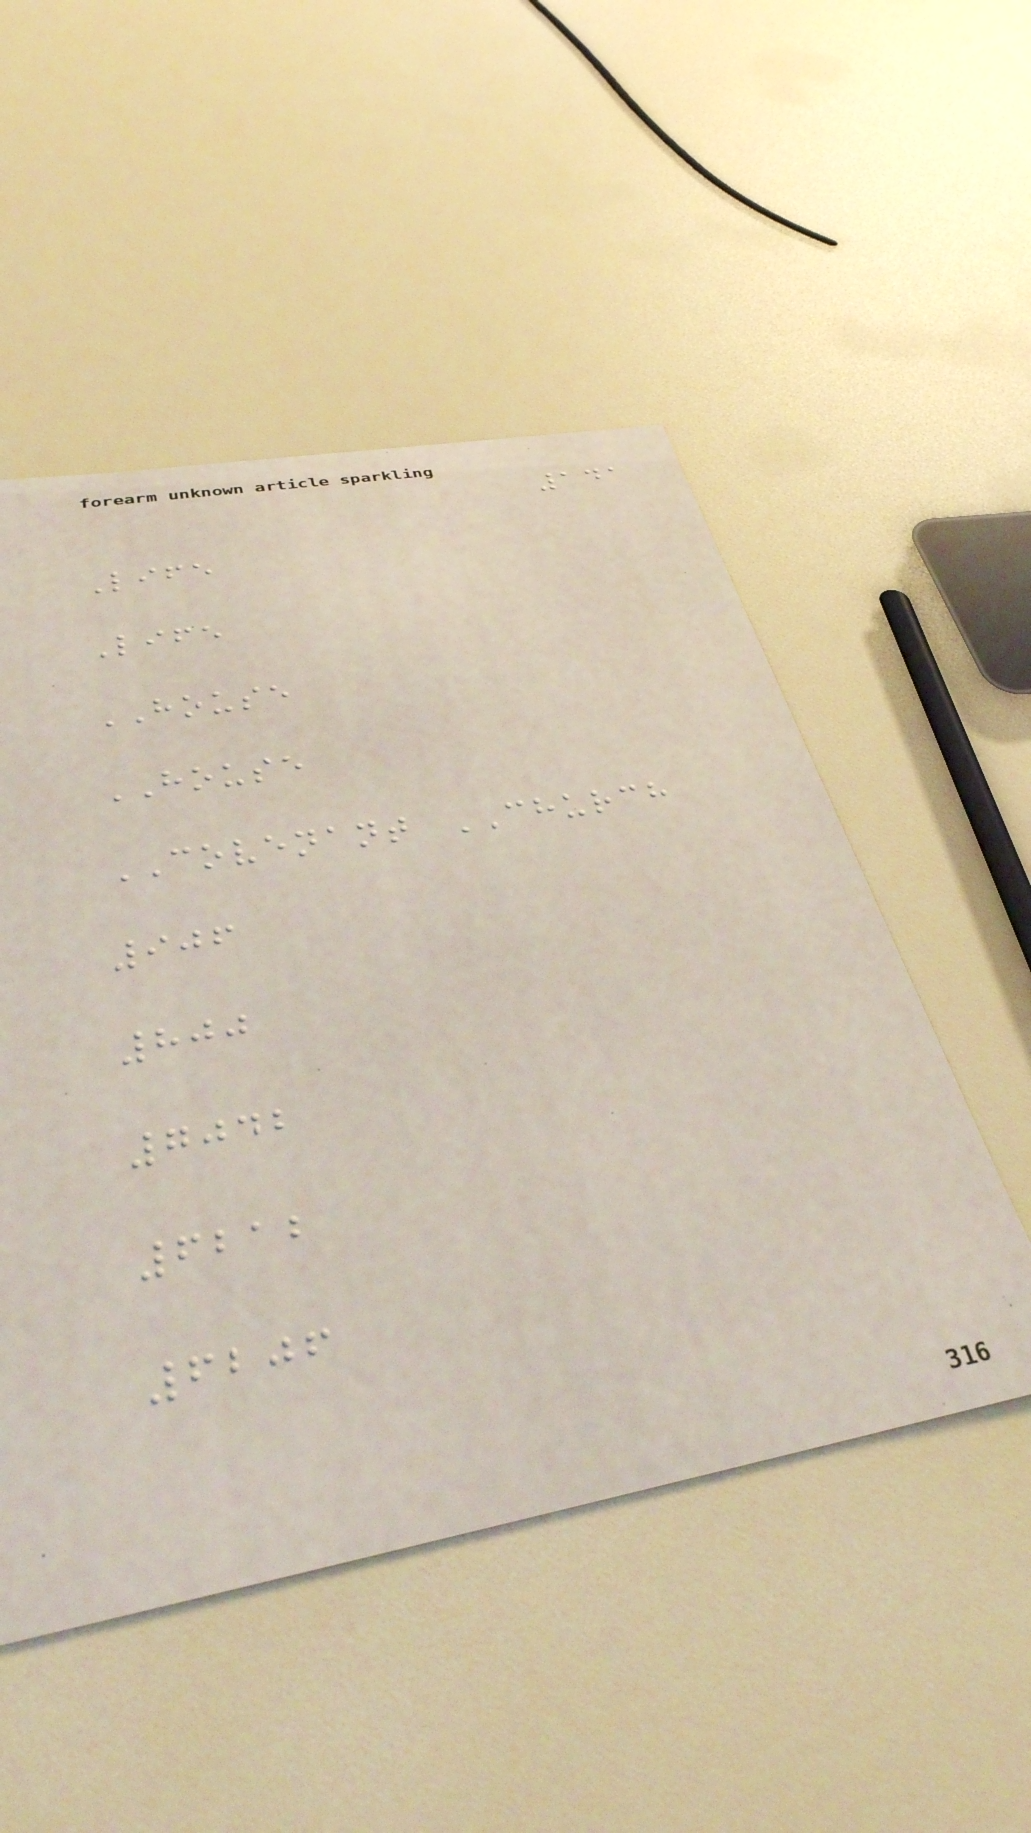141
Life
Life
HOUSE
HOUSE
COVENANT CHURCH
906
800
7042
6212
6206
